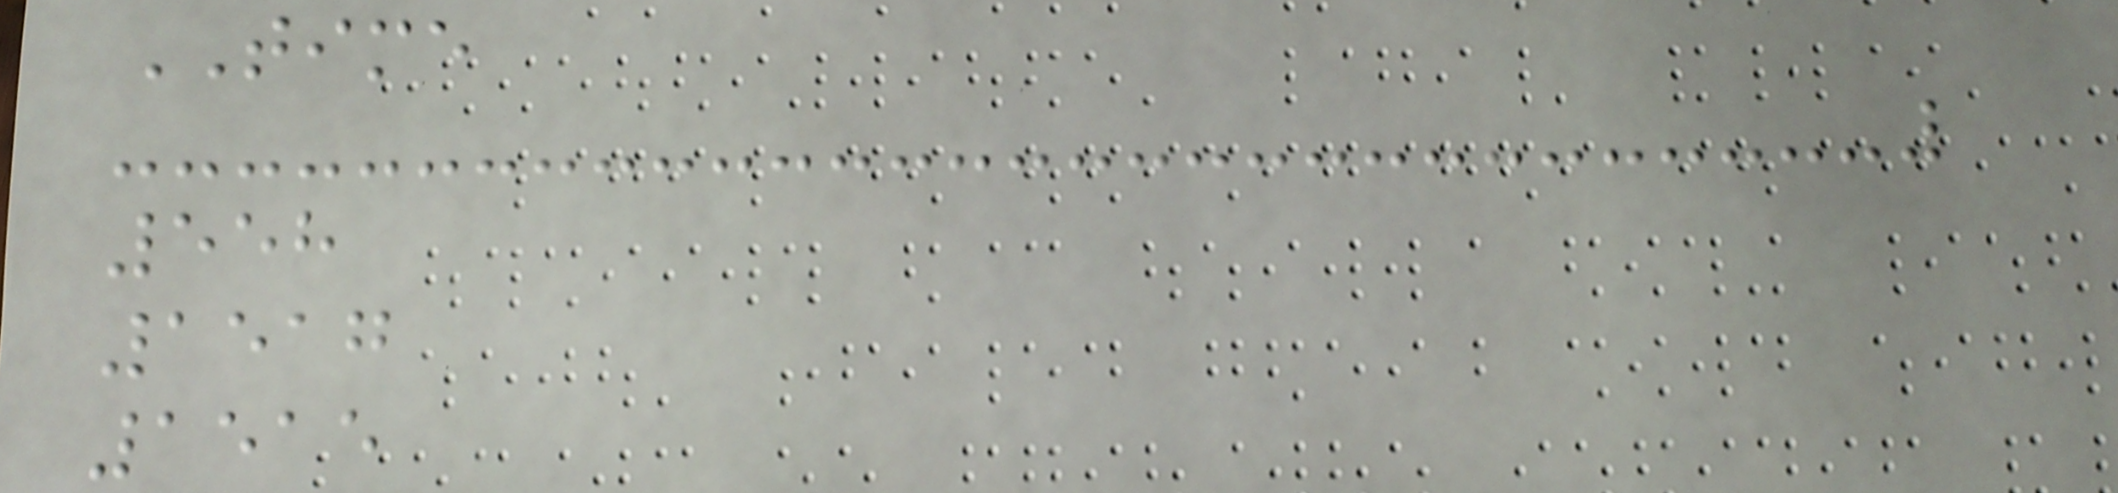TIME
558
1517
1515
